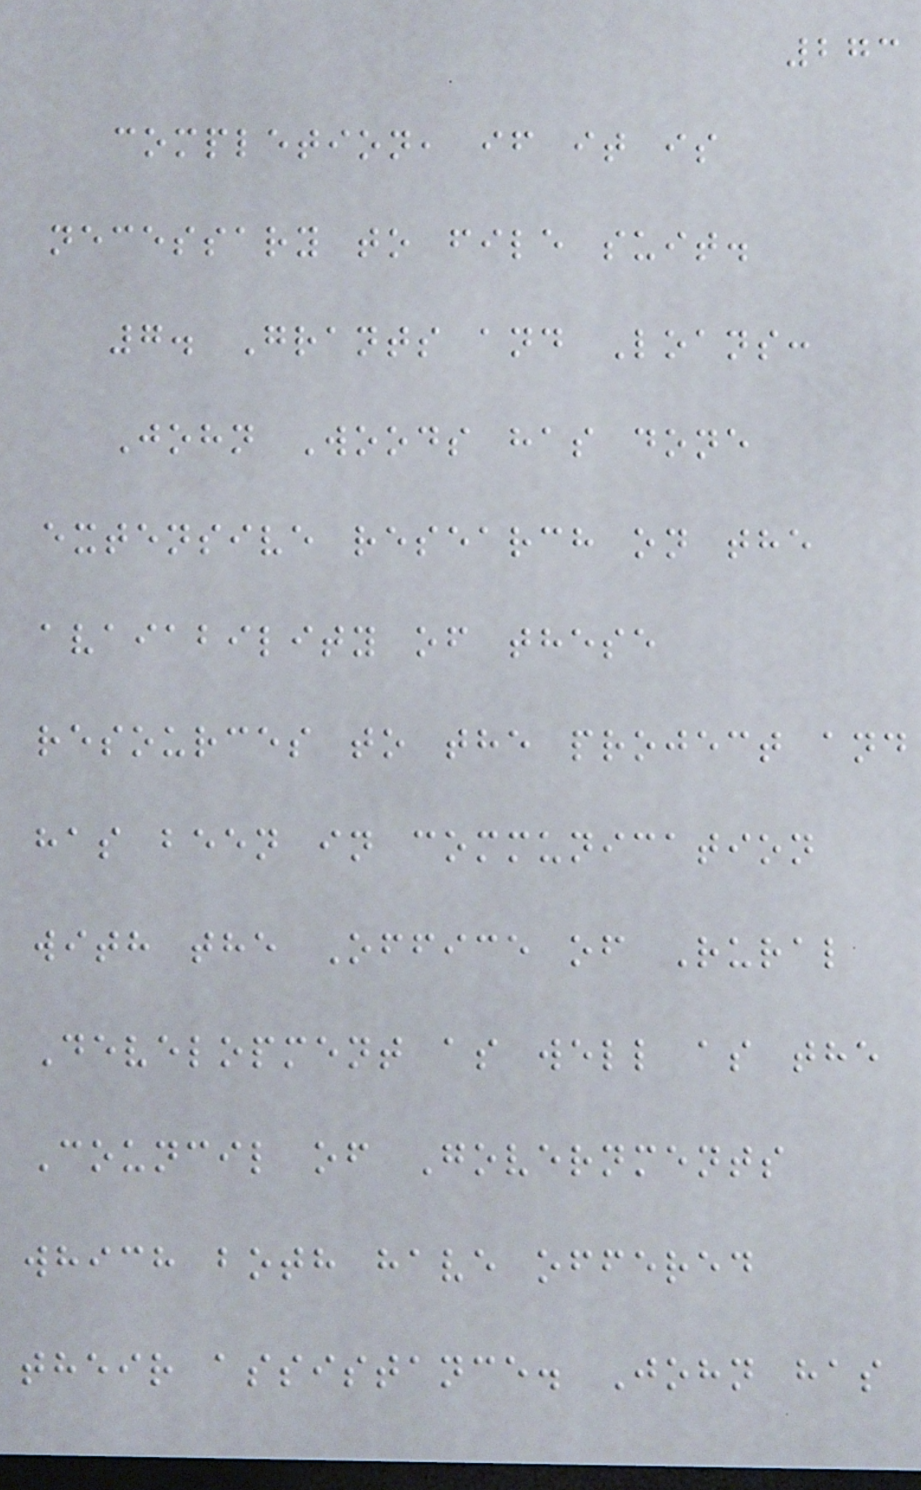273
completion, if it is
necessary to file suit.
7. Grants and Loans:
John Woods has done
extensive research on the
avaiability of these
resources to the project and
has been in communication
with the Office of Rural
Development as well as the
Council of Governments
which both have offered
their assistance. John has
